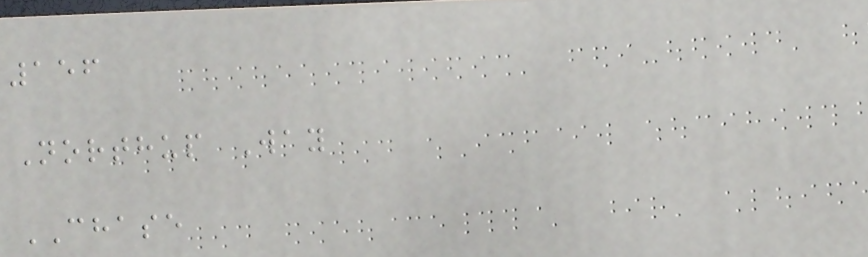156
Northup Way
CHASE
